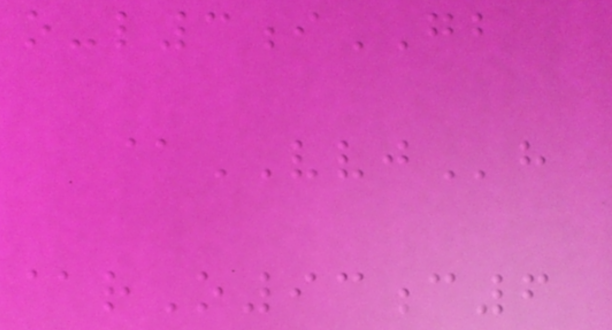o-l3iGB
@VVJh
@rO93c6
